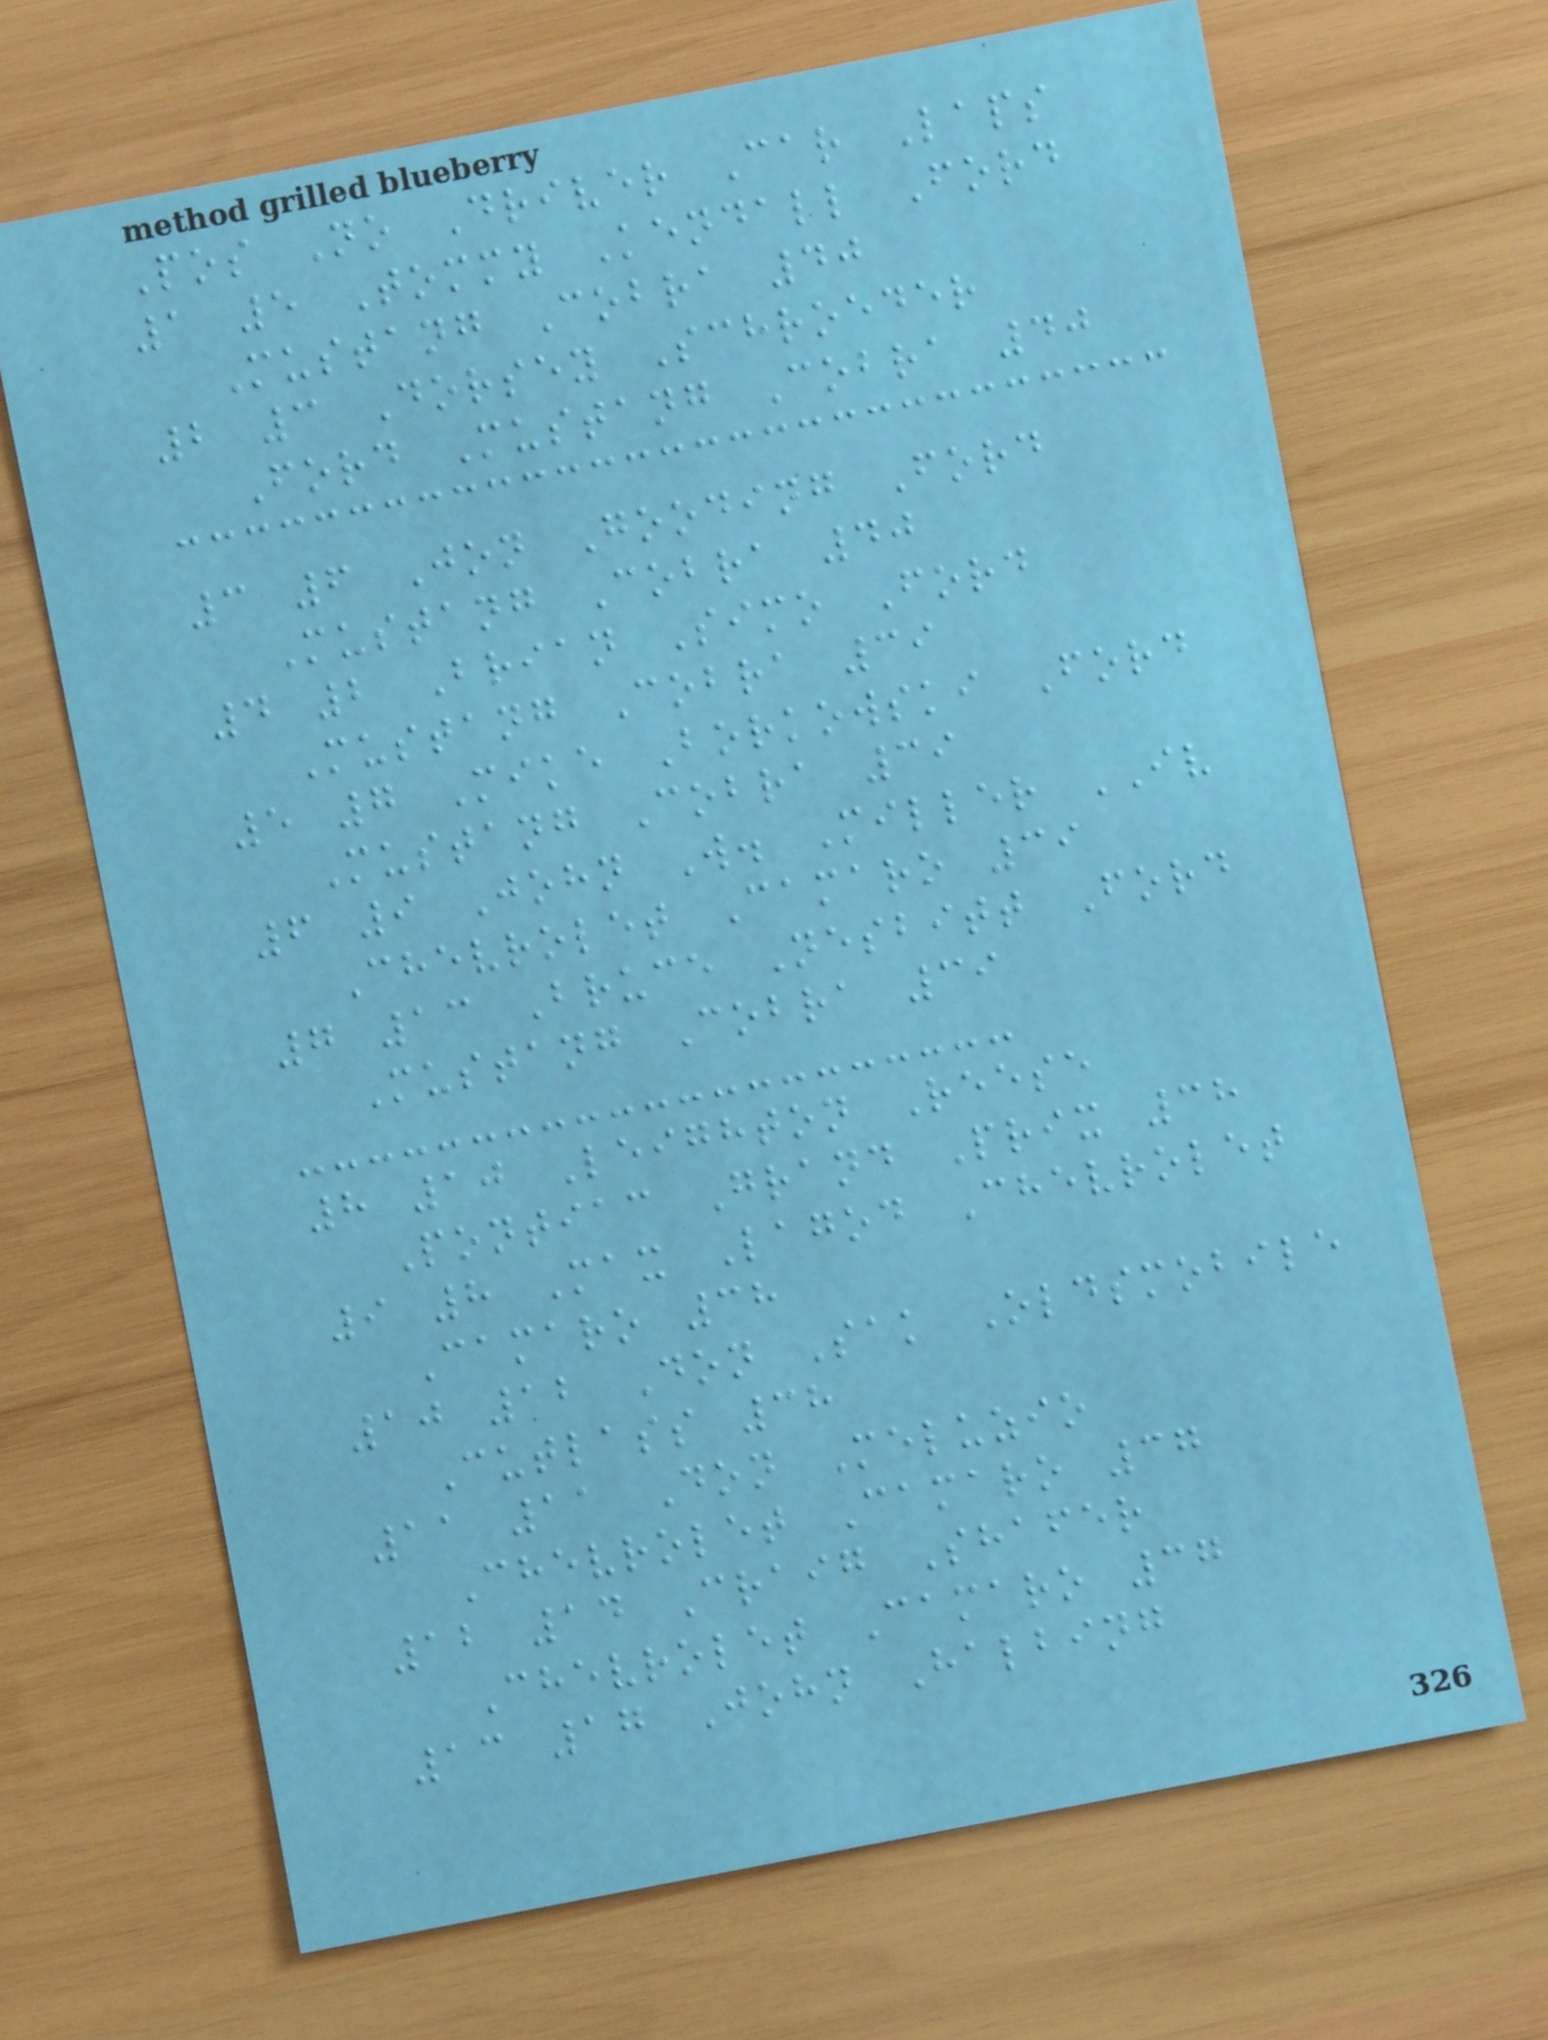Pos No Driver Car Laps
1 5 Tommy Kendall Ford
Mustang Cobra 40
2 3 Dorsey Schroeder
Ford Mustang Cobra 40
3 6 Jon Gooding Ford
Mustang Cobra 40
4 2 Brian Simo Ford
Mustang Cobra 39
5 7 Mike Borkowski Ford
Mustang Cobra 39
6 9 John W. Miller IV
Chevrolet Camaro 39
7 13 Bruce Nesbitt Ford
Mustang Cobra 39
8 10 Leighton Reese
Pontiac Grand Prix 38
9 8 Max Lagod Chevrolet
Camaro 38
10 12 Don Sak Oldsmobile
Cutlass 38
11 11 Don Meluzio
Chevrolet Camaro 37
12 14 Craig Shafer
Chevrolet Camaro 37
13 17 John Halbing
